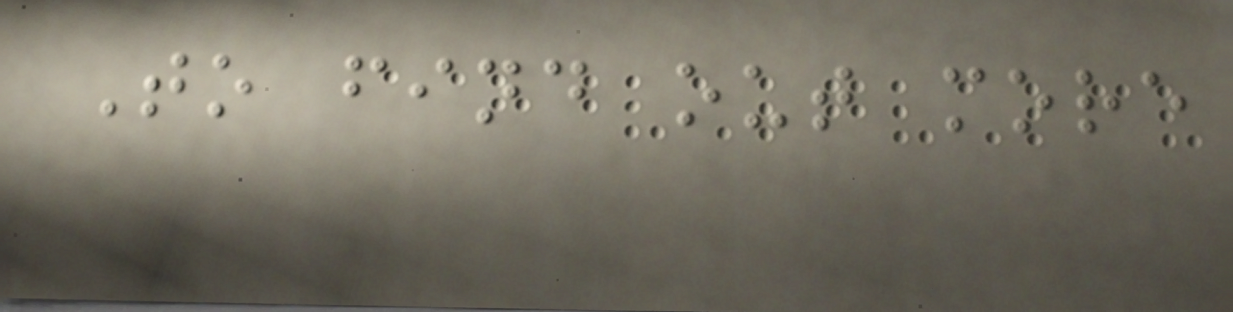To find out more
